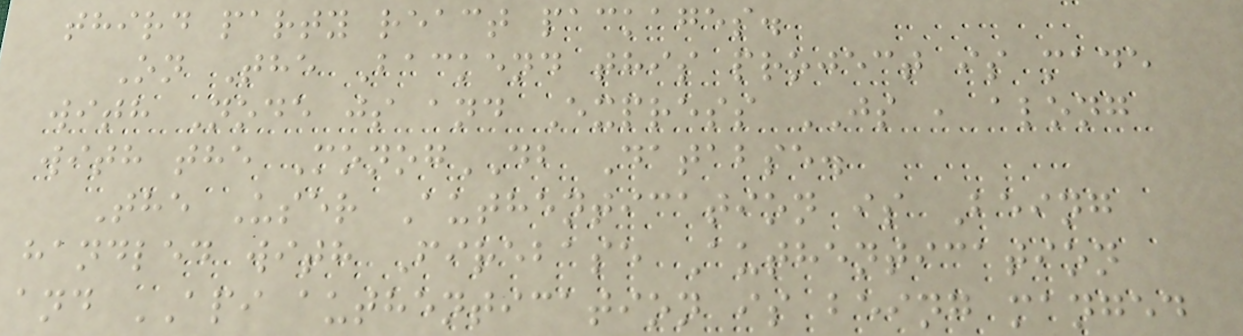third party react packages.
On The Backend this project is made
with Node js and Express JS , along
with the MonogDB Databse.
The User Authentication is Being
handled with Firebase Authentication
and API authentication is being manged
